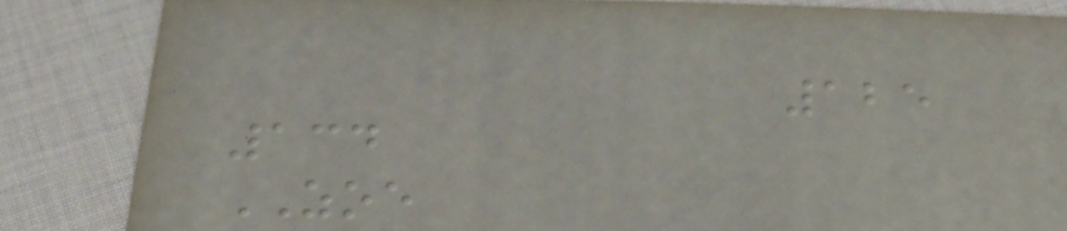125
134
ZOE
